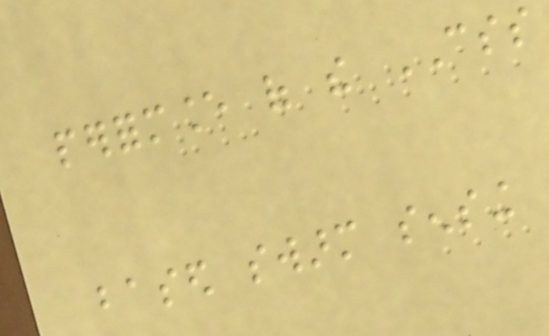performance of the CSS
based swarm sensing
